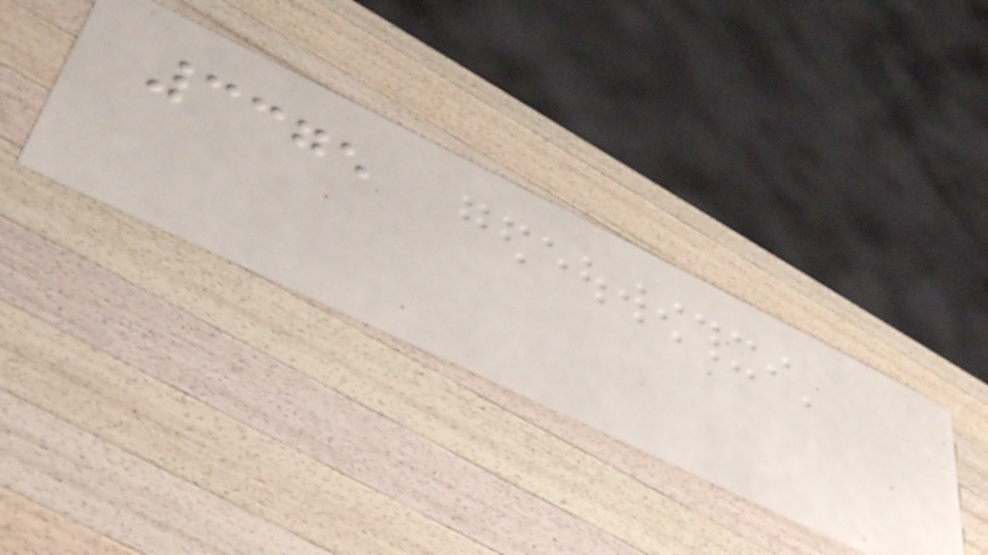3375
